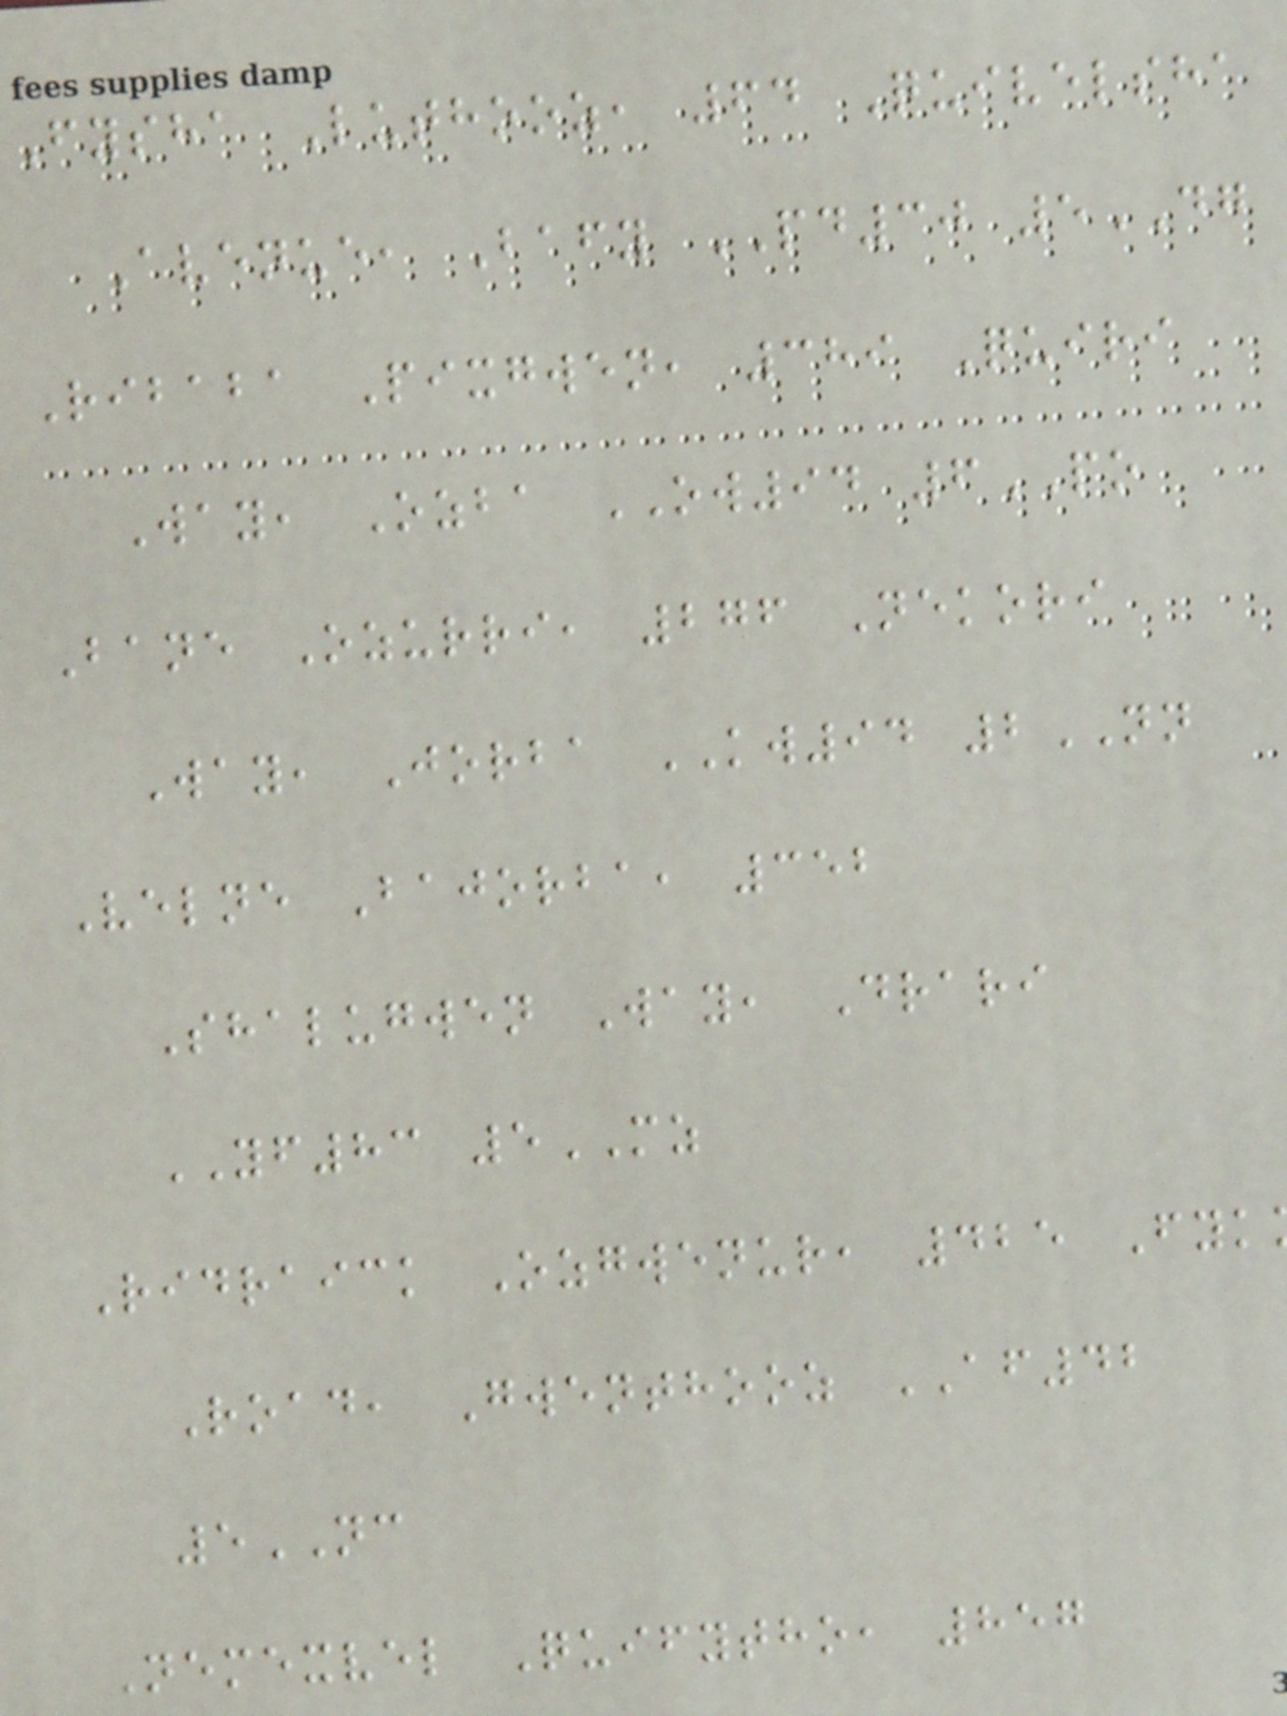Fysha Luthooz, 64 Quivelsha
Avenue, Bafy PD30 5DG
Ribaba Pixgwen, 389 Quiri
Way, Ozba OW94 6PO
Bane Ozurri, 276 Nekori
Way, Jorba KW94 2NN
Velne Bajorba, 352
Shalugwen Way, Drari
YF83 5MZ
Ridraick Ozgwenur, 425 Fyk
Road, Gwenthooz AF42
5NC
Nemexvel Quifytho, 857
